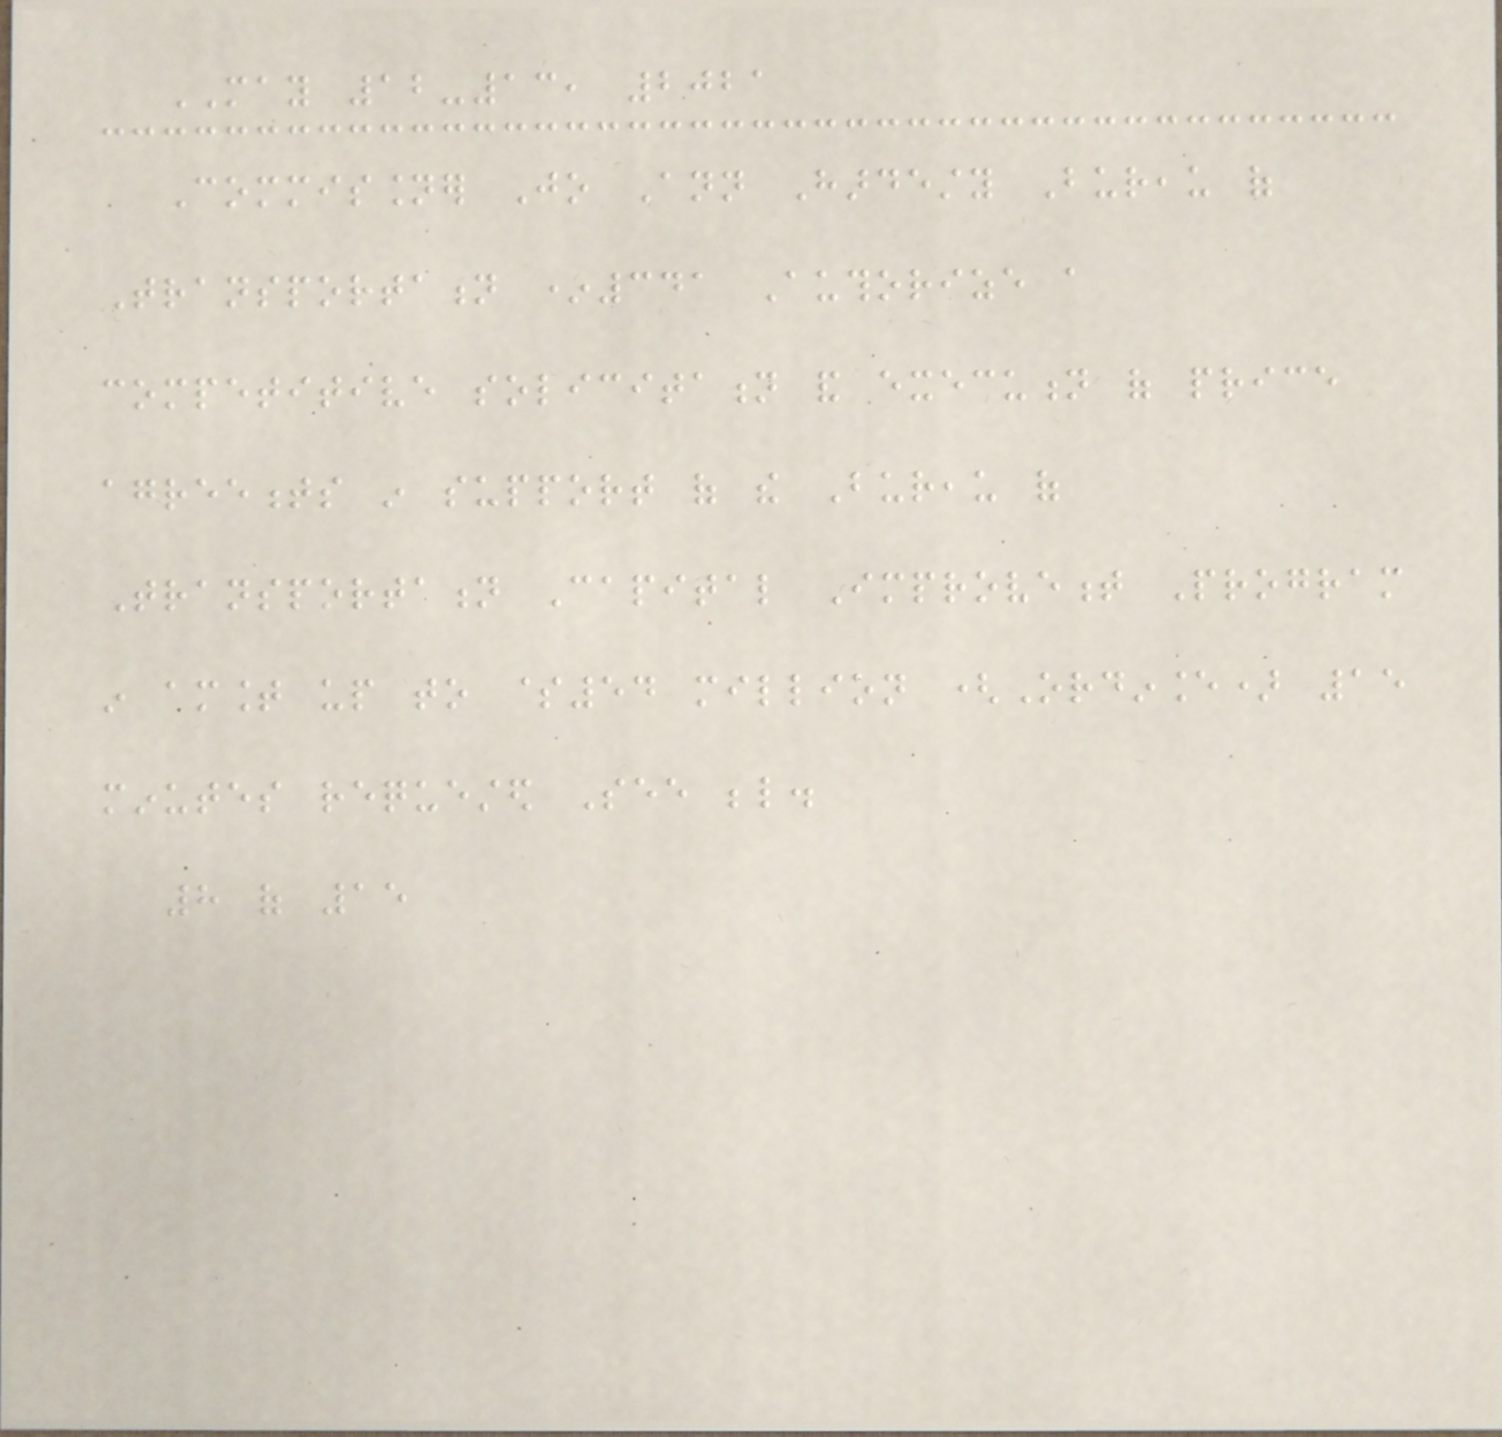MAY 12-13, 2021
Commissioner Jo Ann Hardesty Bureau of
Transportation *341 Authorize a
competitive solicitation and execution of price
agreements in support of the Bureau of
Transportation Capital Improvement Program
in amount up to $54 million (Ordinance) 15
minutes requested See below.
8 of 15
